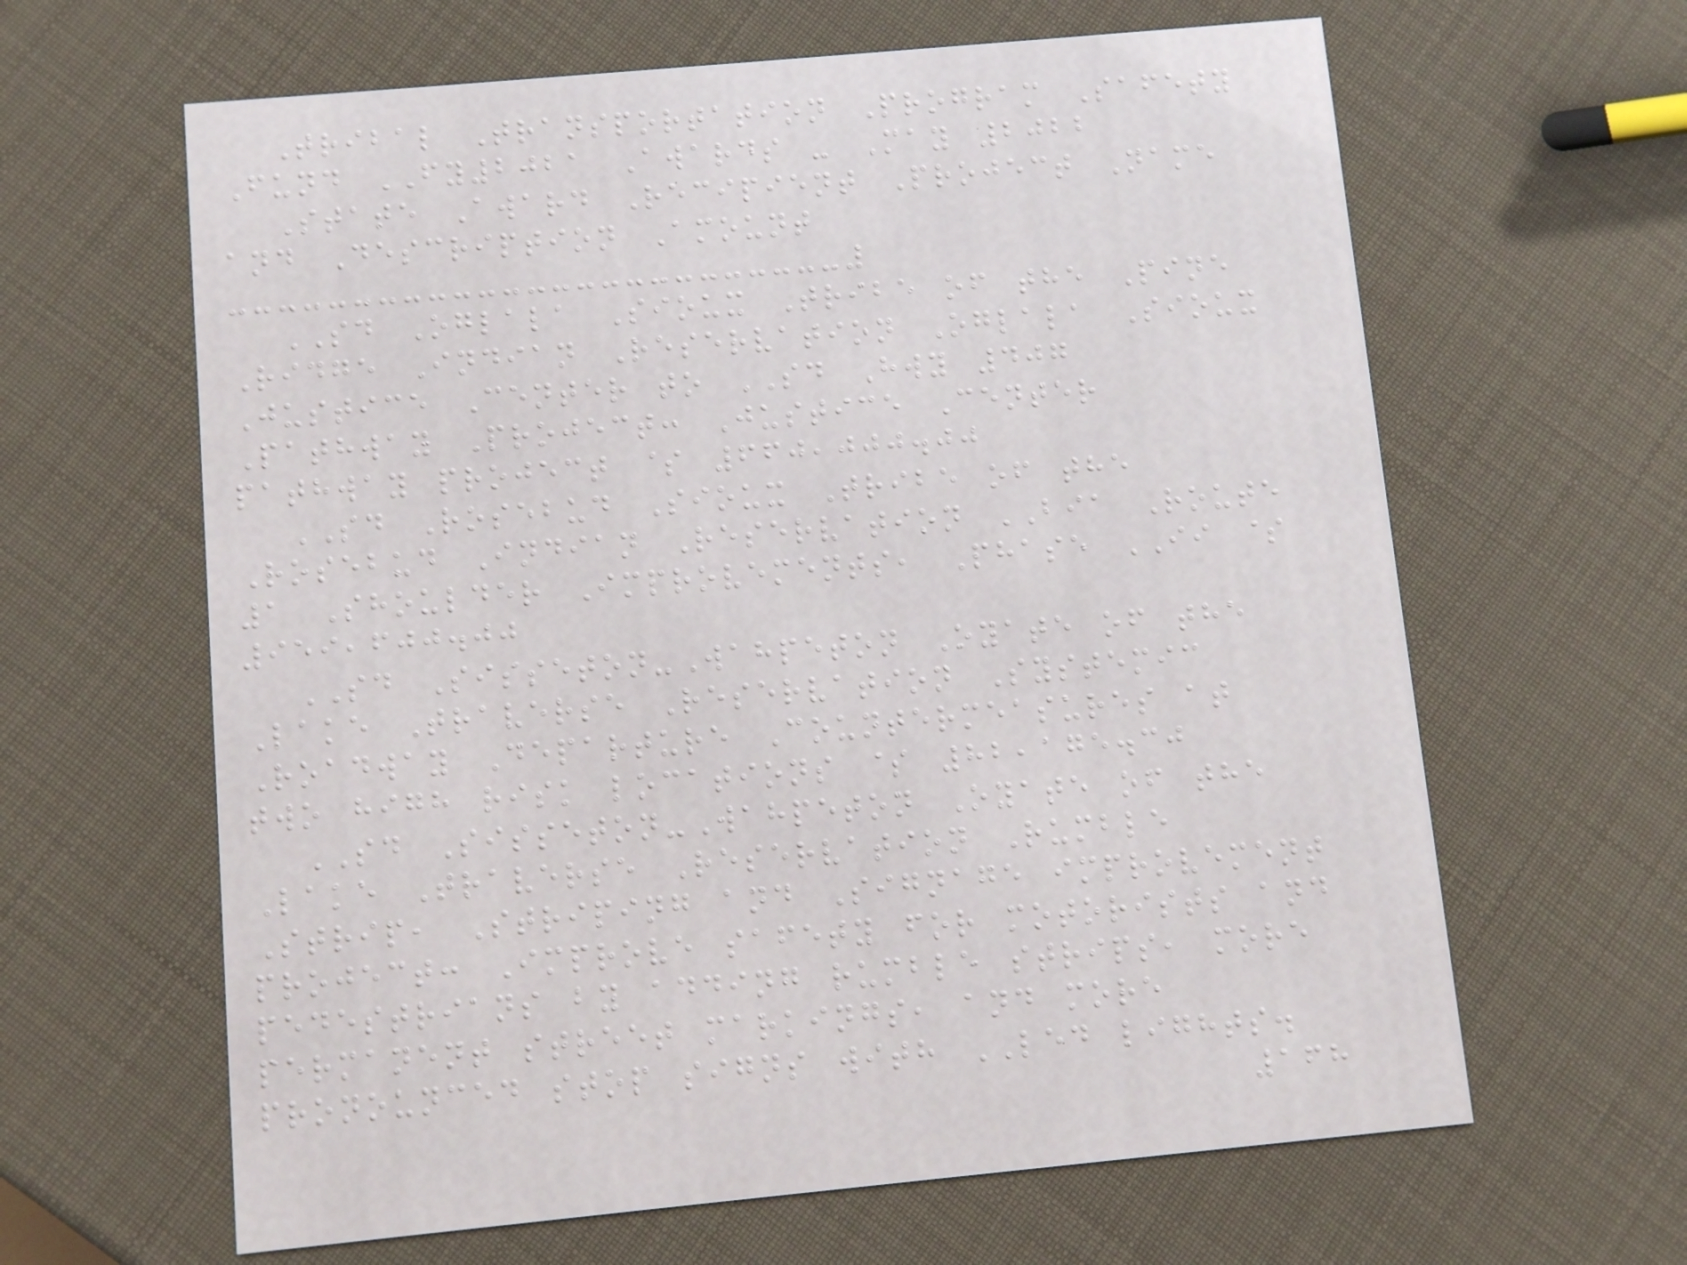Tribal Transportation Program Safety
Fund FY2021 Awards - May 2022
State Award Recipient Project Name
and Description Amount
SD Oglala Sioux Tribe of the Pine
Ridge Indian Reservation Oglala Sioux
Justice Center to SD Hwy 407
Pathway Project: Justice Center
pathway project $ 660,000.00
SD Rosebud Sioux Tribe of the
Rosebud Indian Reservation BIA Route
1 Shoulder Improvements, Phase II $
959,600.00
SD Sisseton-Wahpeton Oyate of the
Lake Traverse Reservation Systemic
Roadway Departure Countermeasures at
two high risk locations $ 82,175.30
SD Sisseton-Wahpeton Oyate of the
Lake Traverse Reservation Rumble
Strip, Striping and Signage improvement
project: Improve safety for motorists and
pedestrians by adding rumble strips, more
permanent street markings, and more
pronounced stop signs with LED lights.
168
